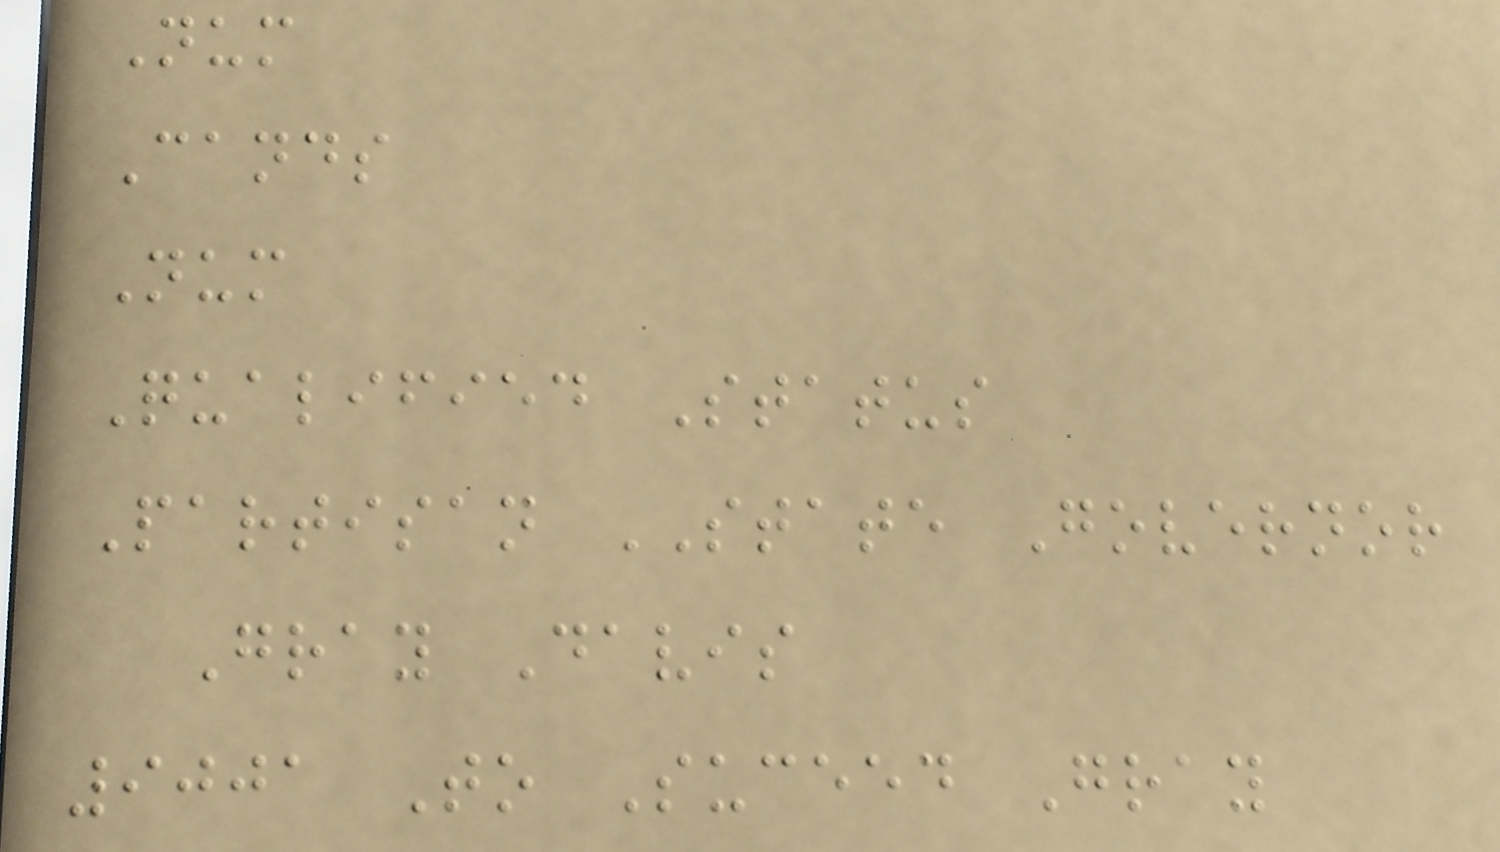Num
Cands
Num
Qualified Status
Partisan STATE Governor
Gray Davis
9001 To Suceed Gray
